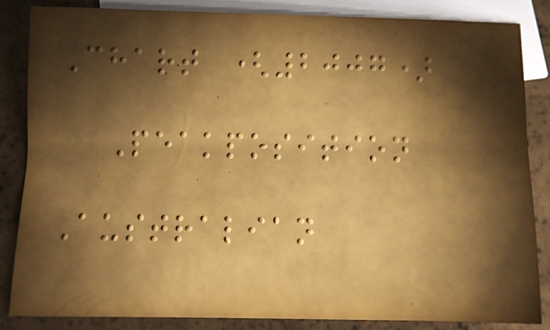Chart (2007)
Peakposition
Australian
